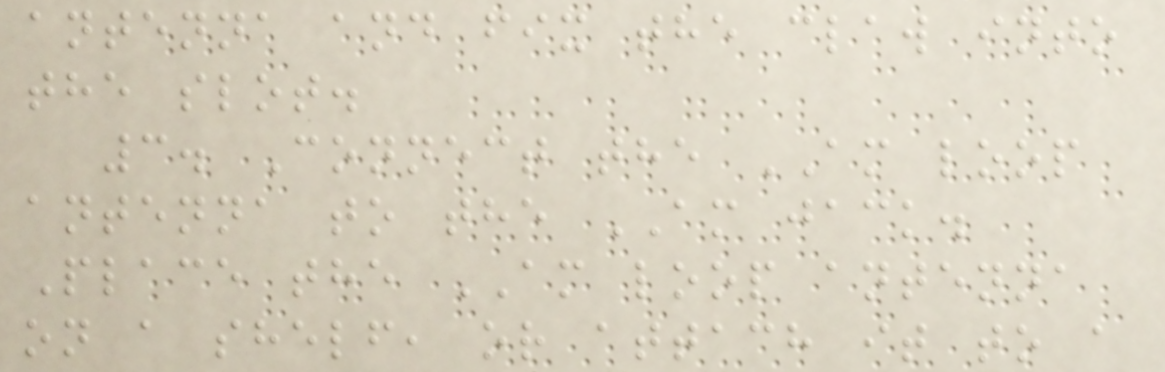antenna and fix the claw into
the slot.
3. Connect the AM loop
antenna to the AM jack.
Place the AM loop antenna
on a shelf, or attach it to a
